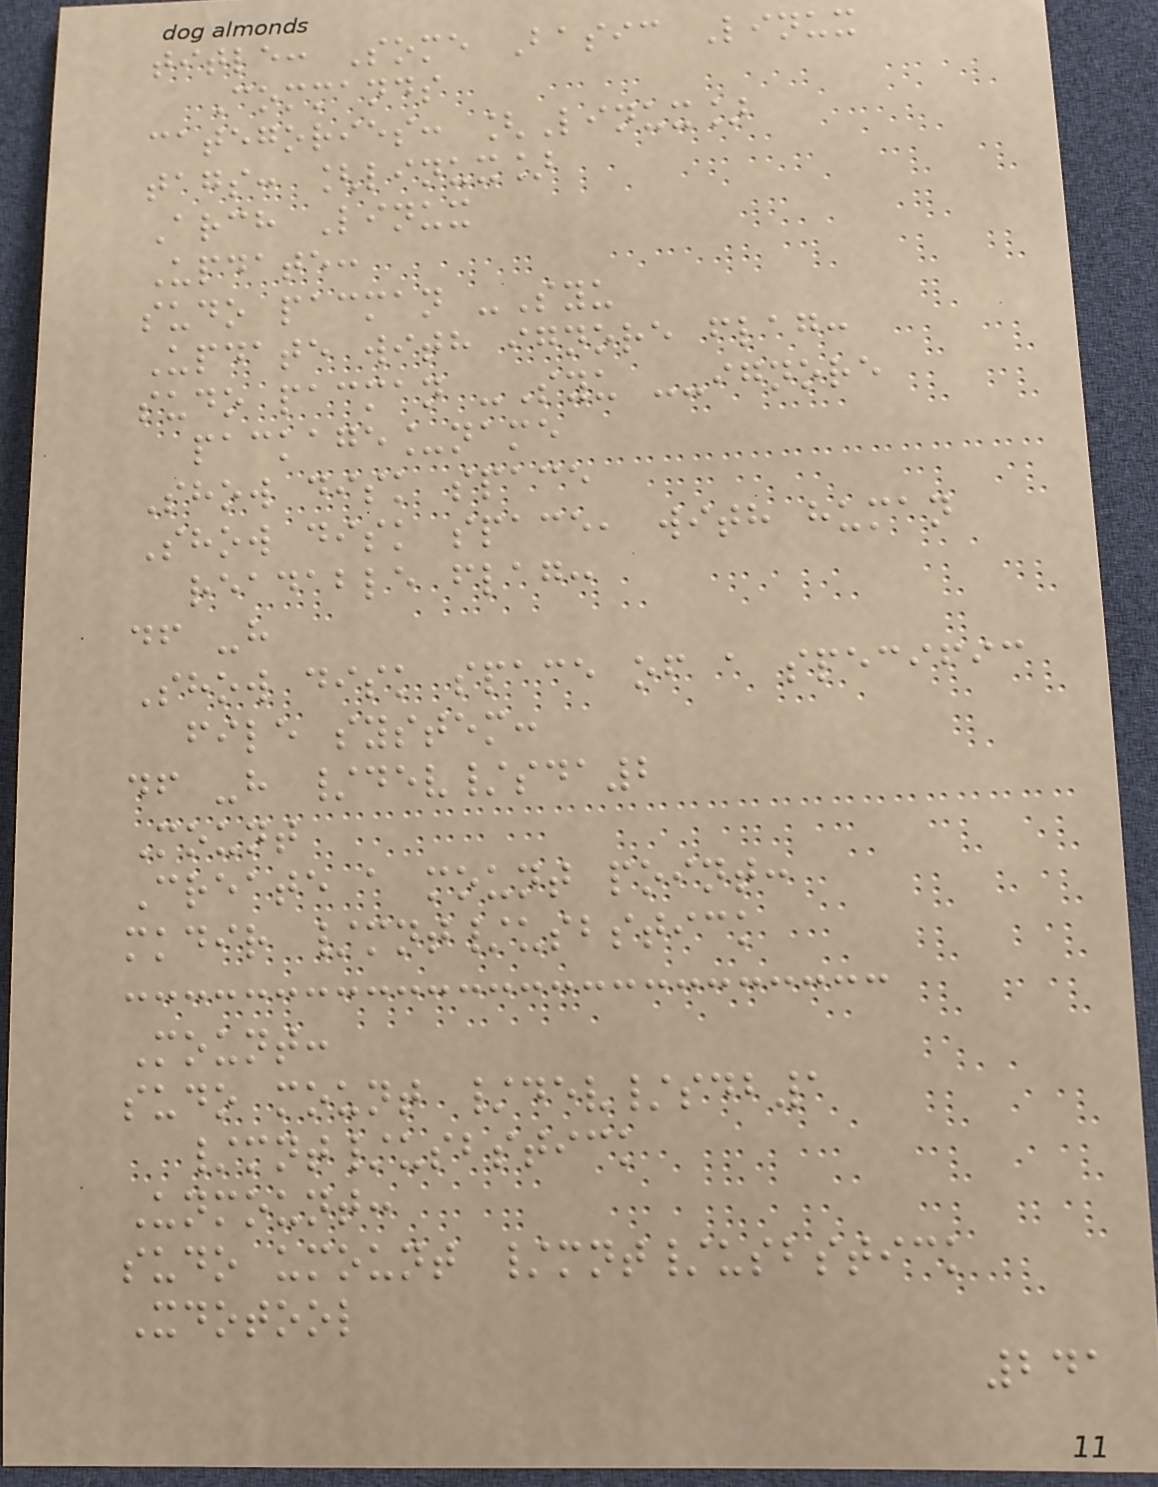title: Some Basic Linux
Commands
categories: [Linux]
tags: [linux]
Arch Linux
Update:
sudo pacman -Syu
Update with ignore flag:
sudo pacman -Syu --ignore
package_name
Show disk space
Show disk space, with human
readable flag:
df -h
Show disk space of a specific
file system:
df -h /dev/sda2
Mount
Create a mount point:
mkdir /mnt/usbstick
Mount:
sudo mount /dev/sdb1
/mnt/usbstick
Unmount:
sudo umount /mnt/usbstick
Xdotool
241
